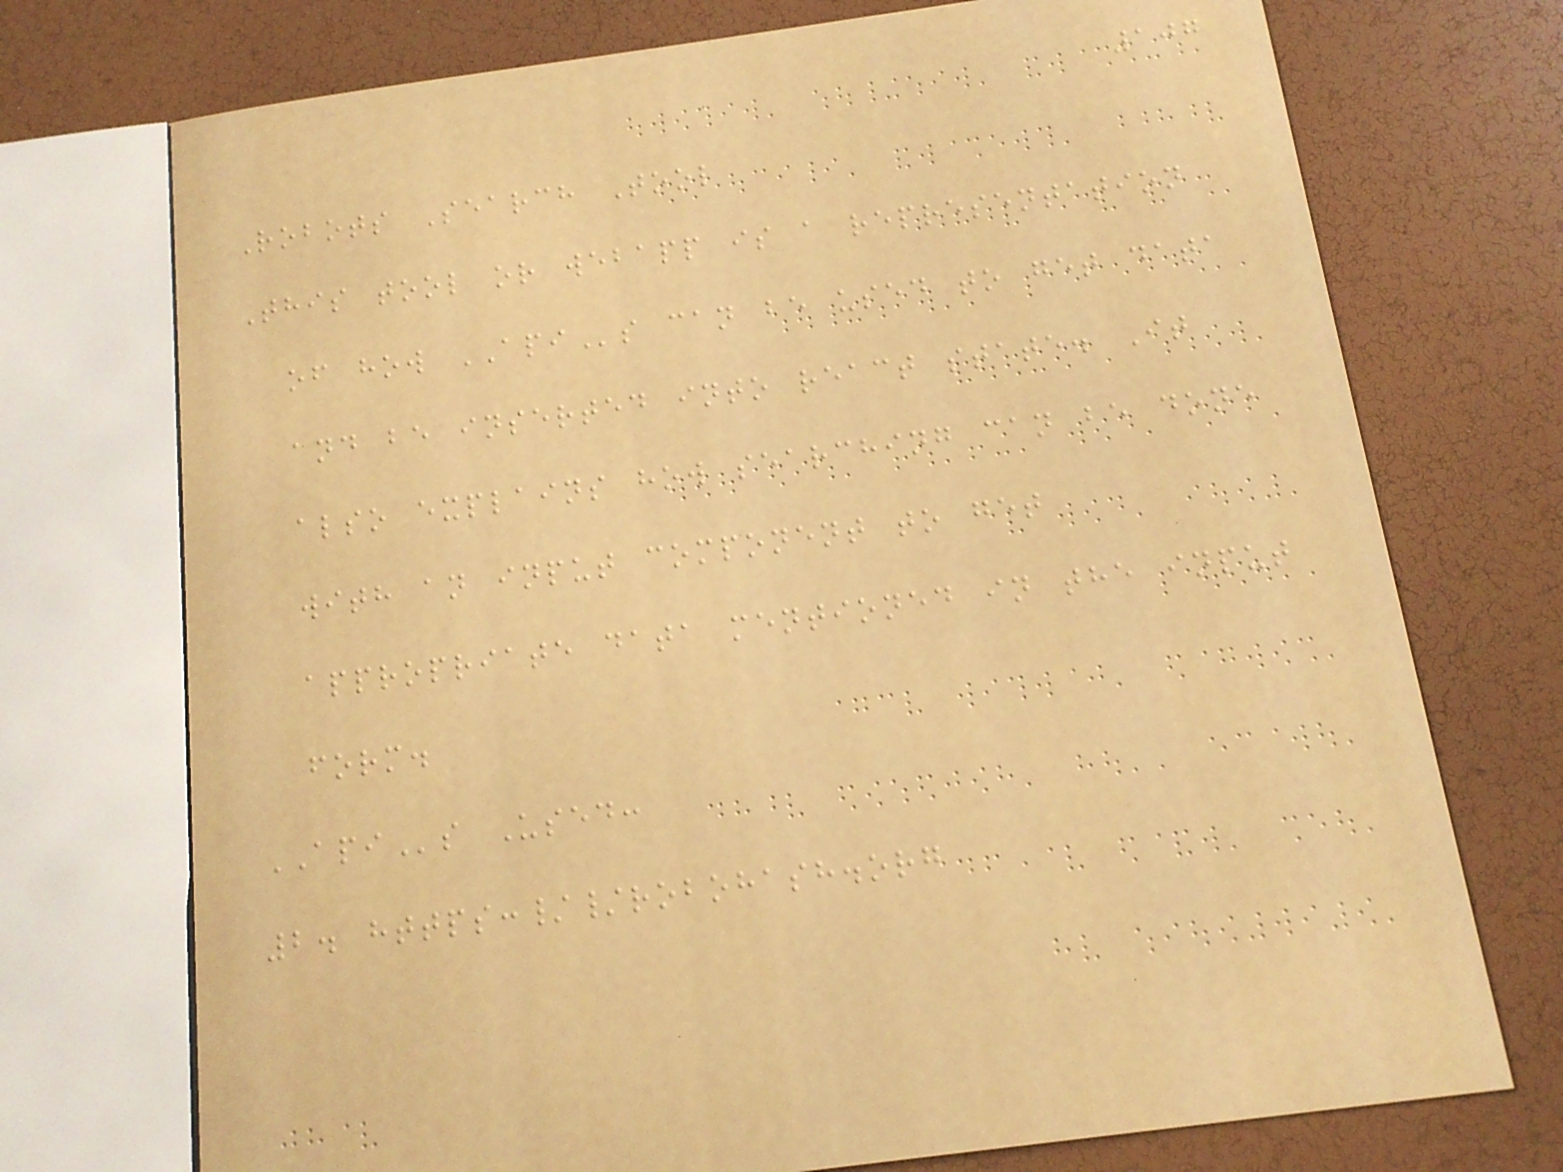107
Robots Search Tool
This tool or webapp is a representation
of how APIs can be used to get data
and be inserted into react state. It
also explains how searching can be done
with an input component to get
appropriate data mentioned in the input
form.
APIs Used:
2. https://robohash.org
